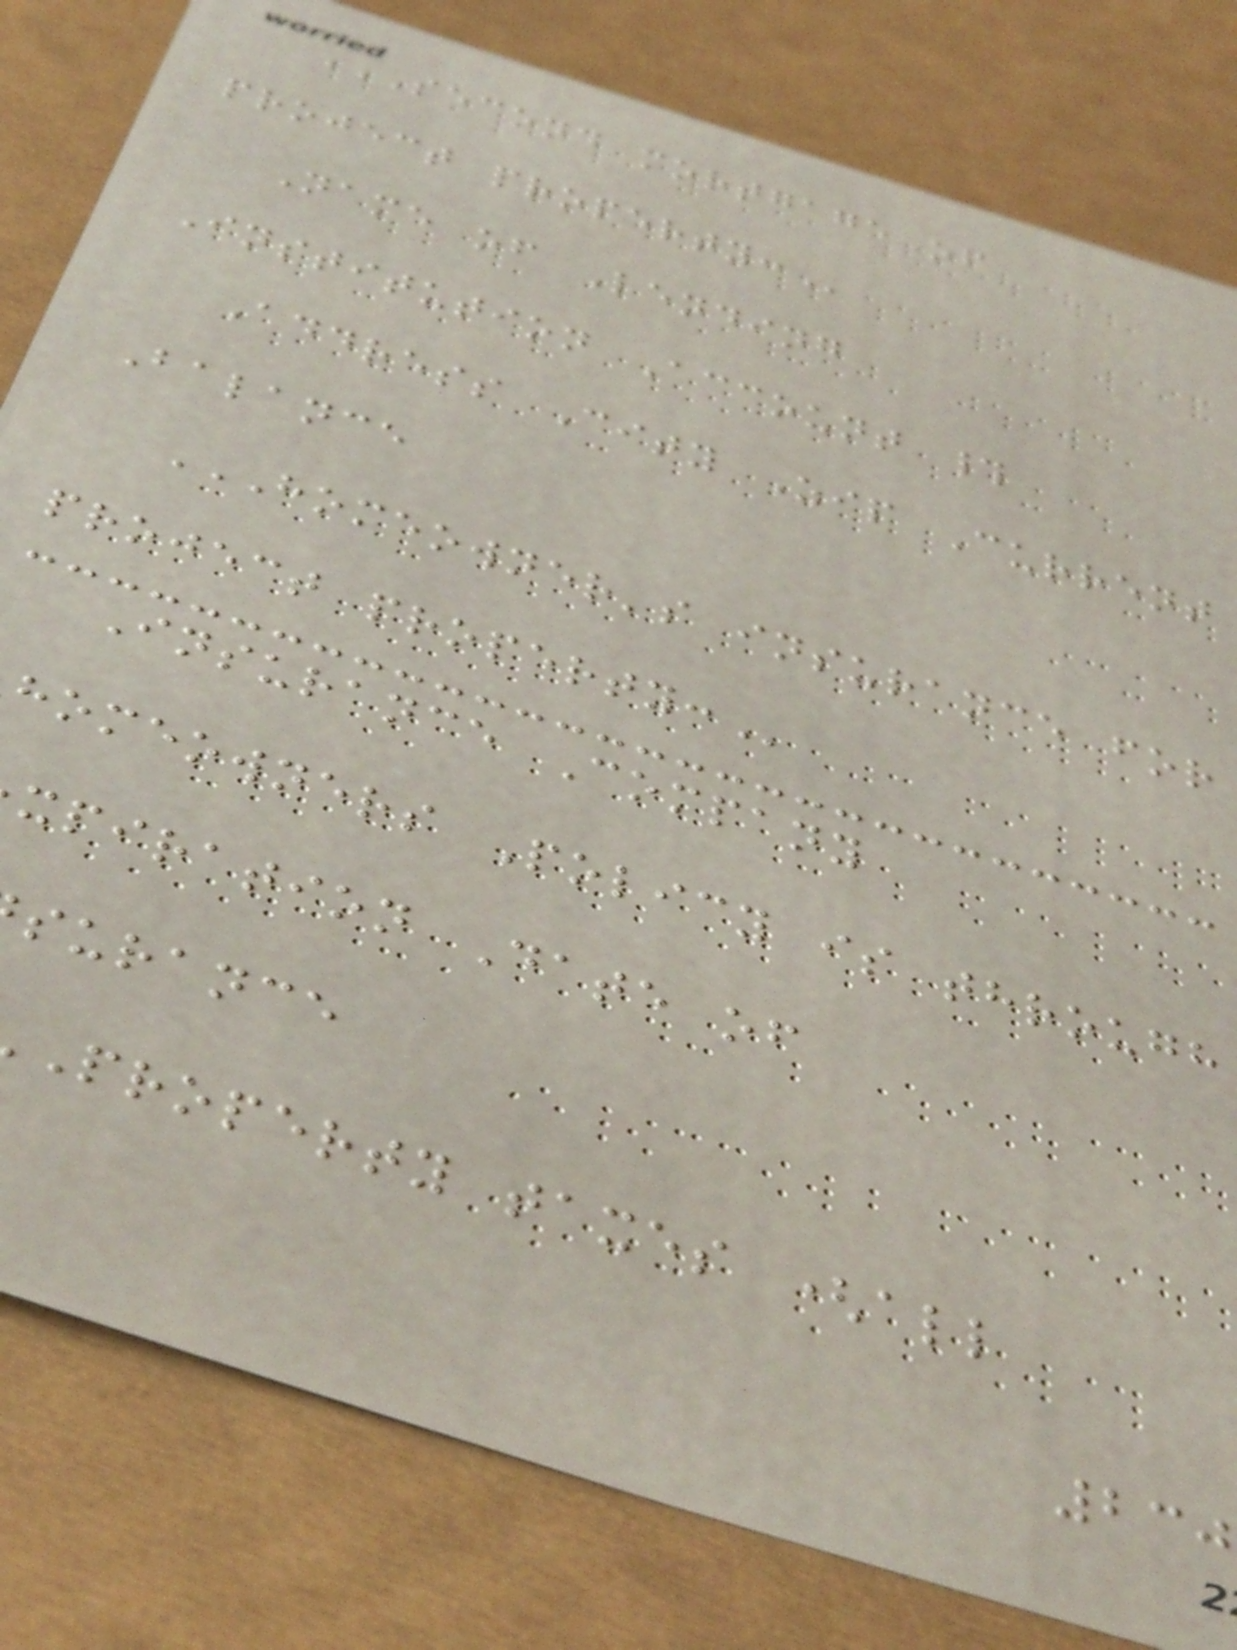SECOND MORTGAGE OF
project
Name of Lending
Institution Account #
Address City Zip Current
Balance
HOMEOWNER'S INSURANCE FOR
project
Insurance Company
homeowners Policy is through
xpiration Date of
surance
property taxes (all
230
